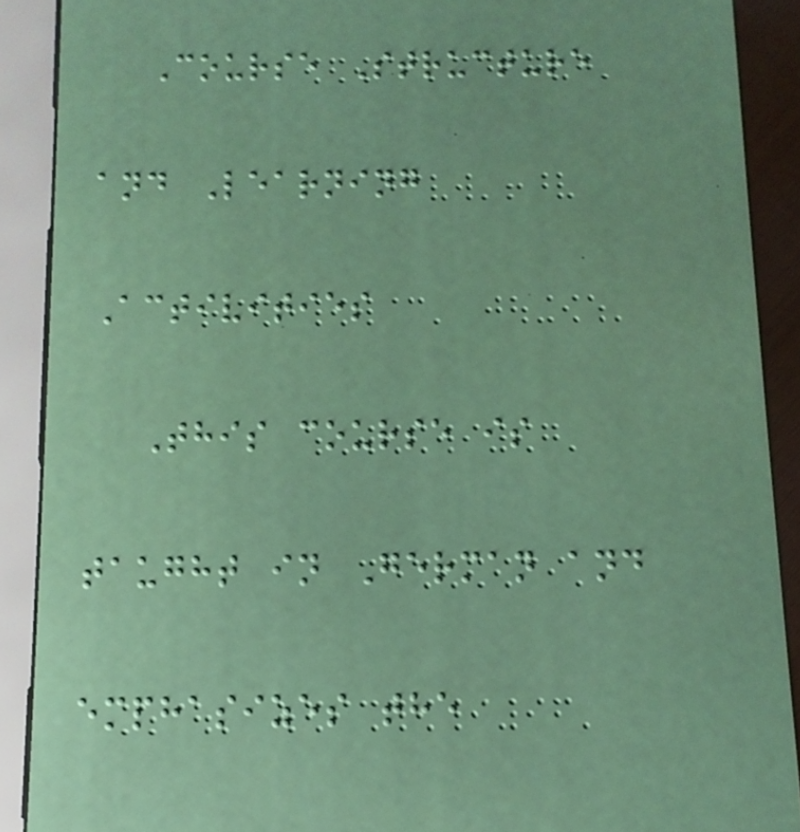Course Structure
and Learning
Activities
This course is
taught in German and
emphasizes the
